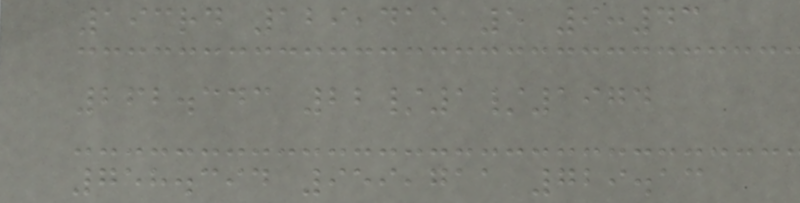193rd 129,415 5 9:43
262.343 22/1/1974
758.394 959,711 729.13
